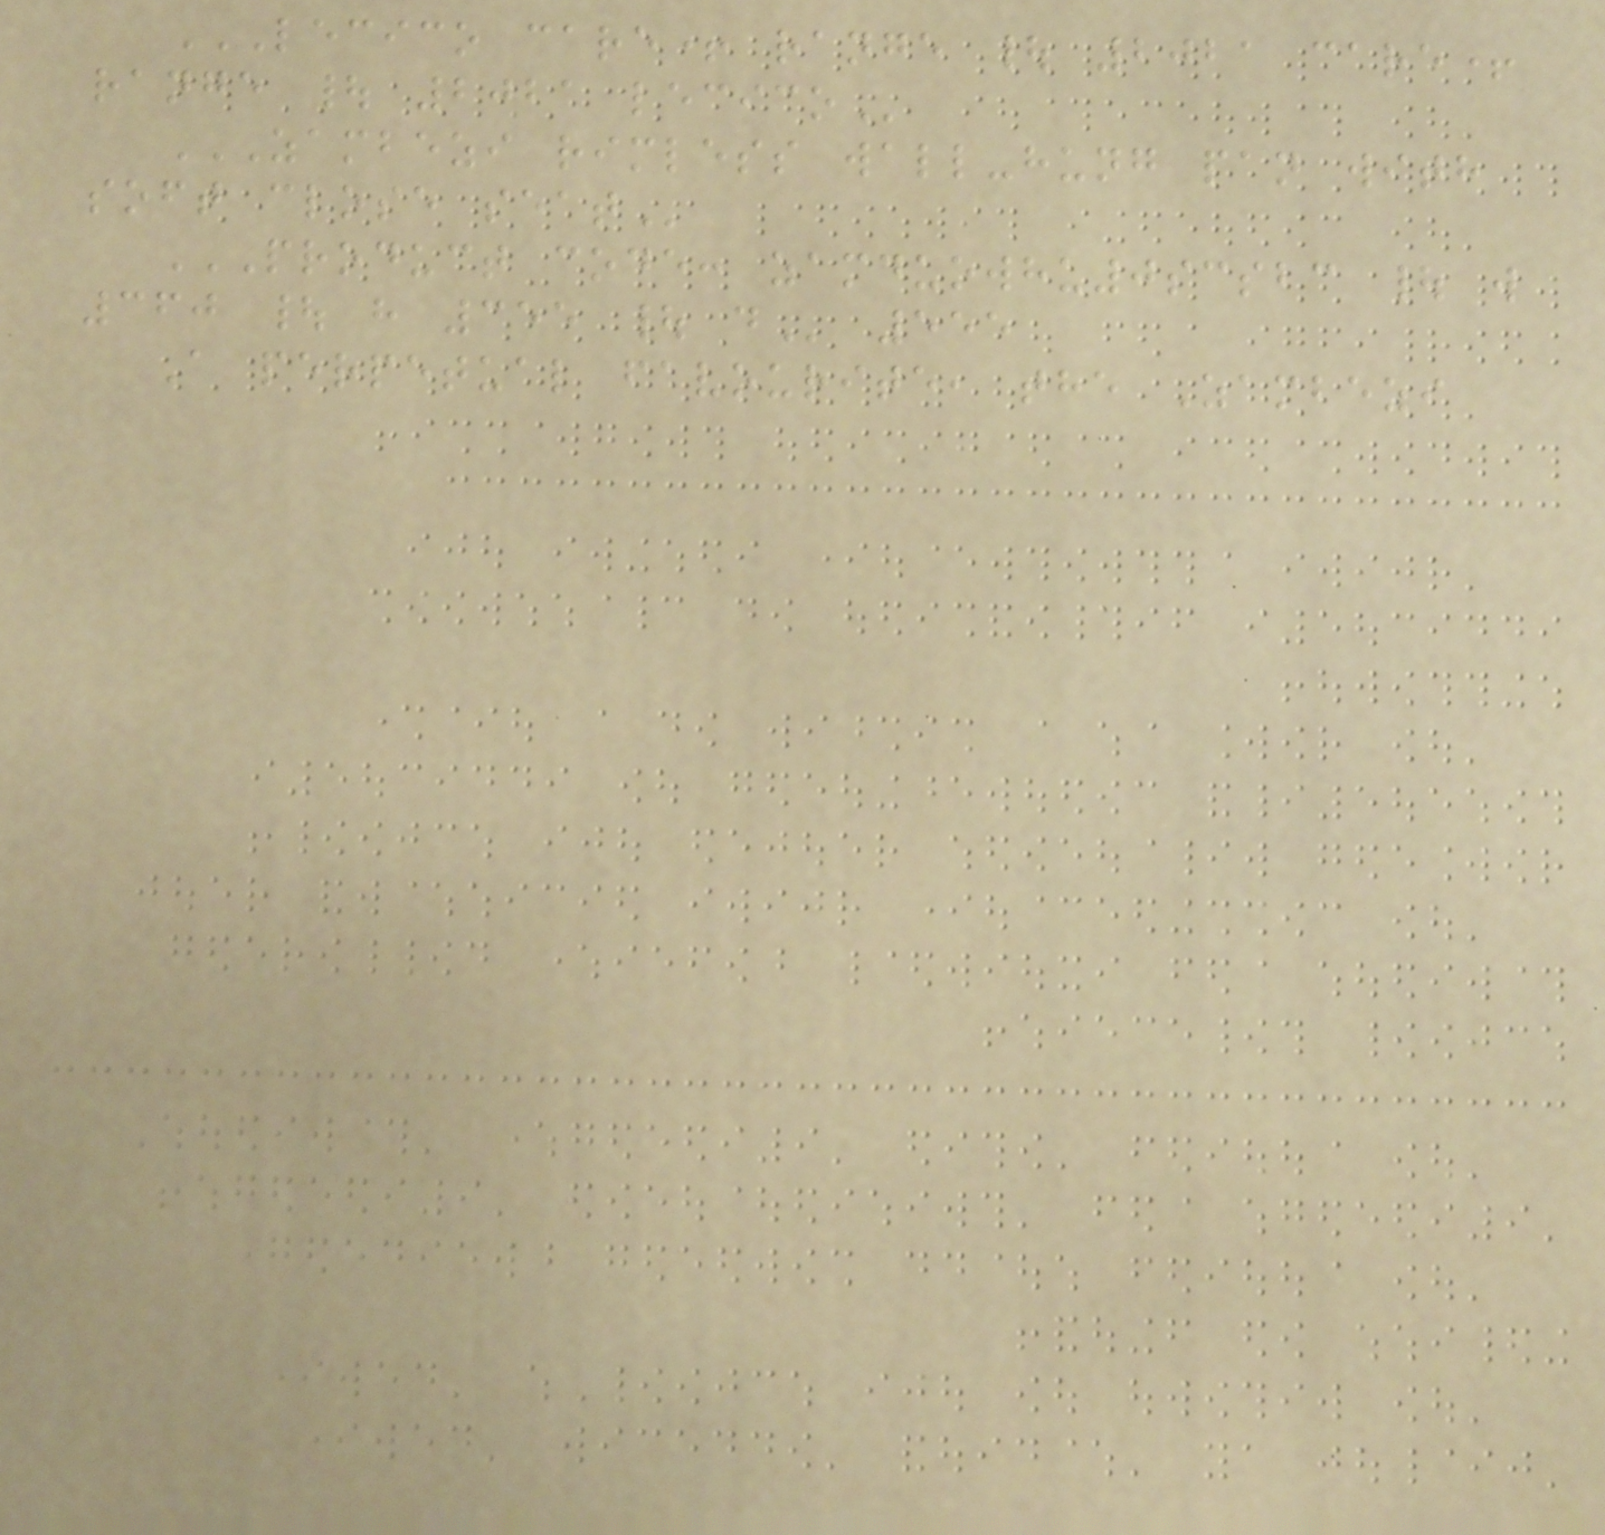LECICO CARE+ RANGE | 2021 CARE+
RANGE | 2021 LECICO
ZAMBEZI RIMLESS WALL-HUNG PAN WITH
SOFT CLOSE SEAT
PRODUCT CODE: ZAMDUOWHU0SCSBC | W
360 | H 355 | D 555
A perpetual favourite, the Zambezi
